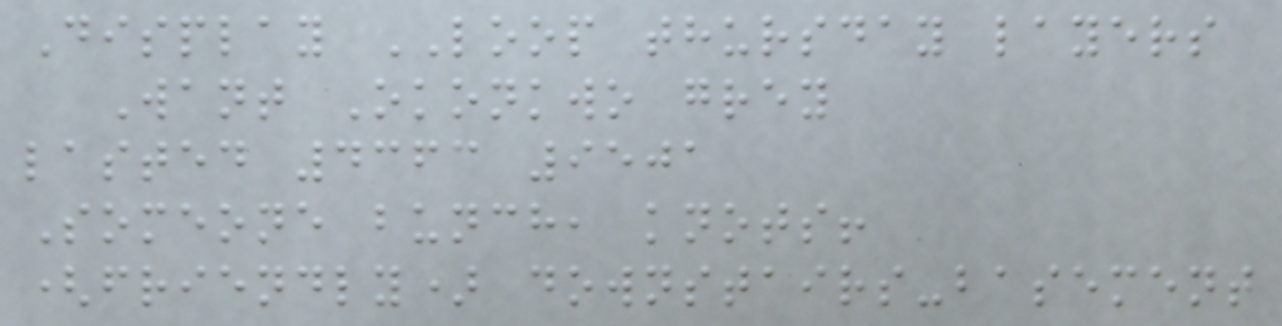Display LOOP thursday layers
Want Okonkwo grey
lasted 4363 9501
Someone bunch, knots!
(friendly) downstairs-basement
